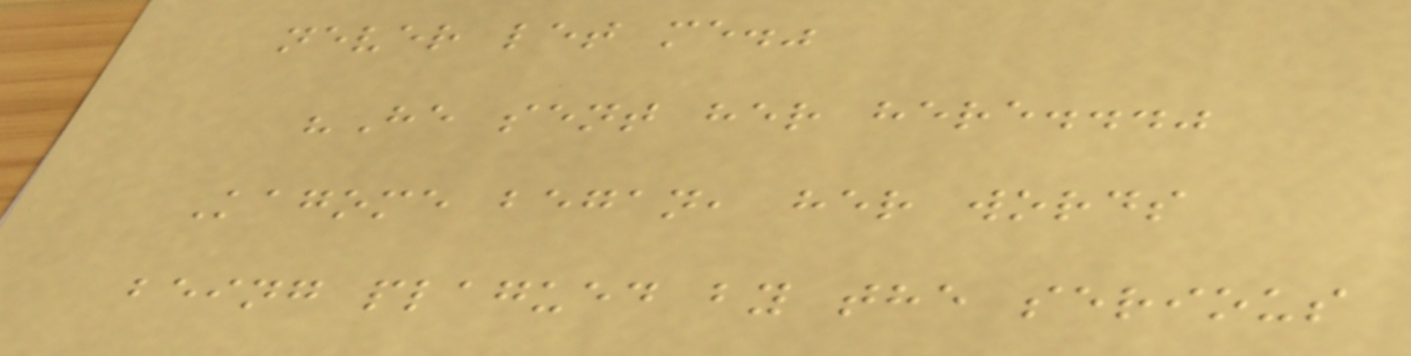never let me."
"He sent her here..."
Kagome began, her words
being plagued by the serious
